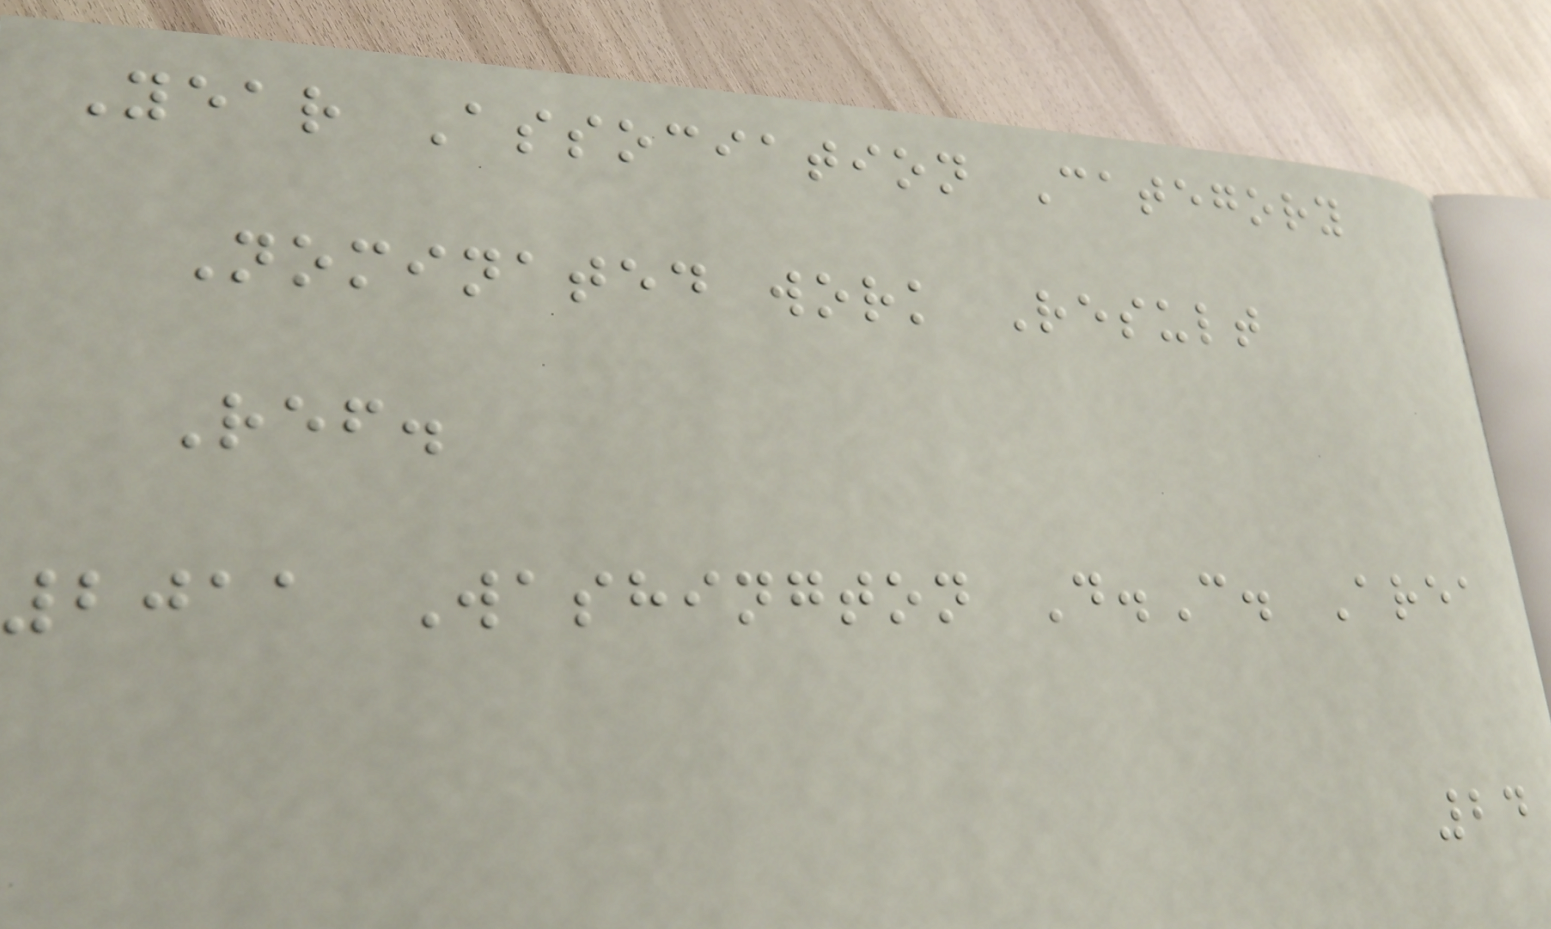Year Association Category
Nominated work Result
Ref.
2011 Washington D.C. Area
24
